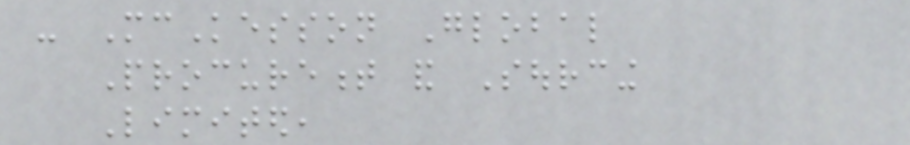- McKesson Global
Procurement and Sourcing
Limited,
